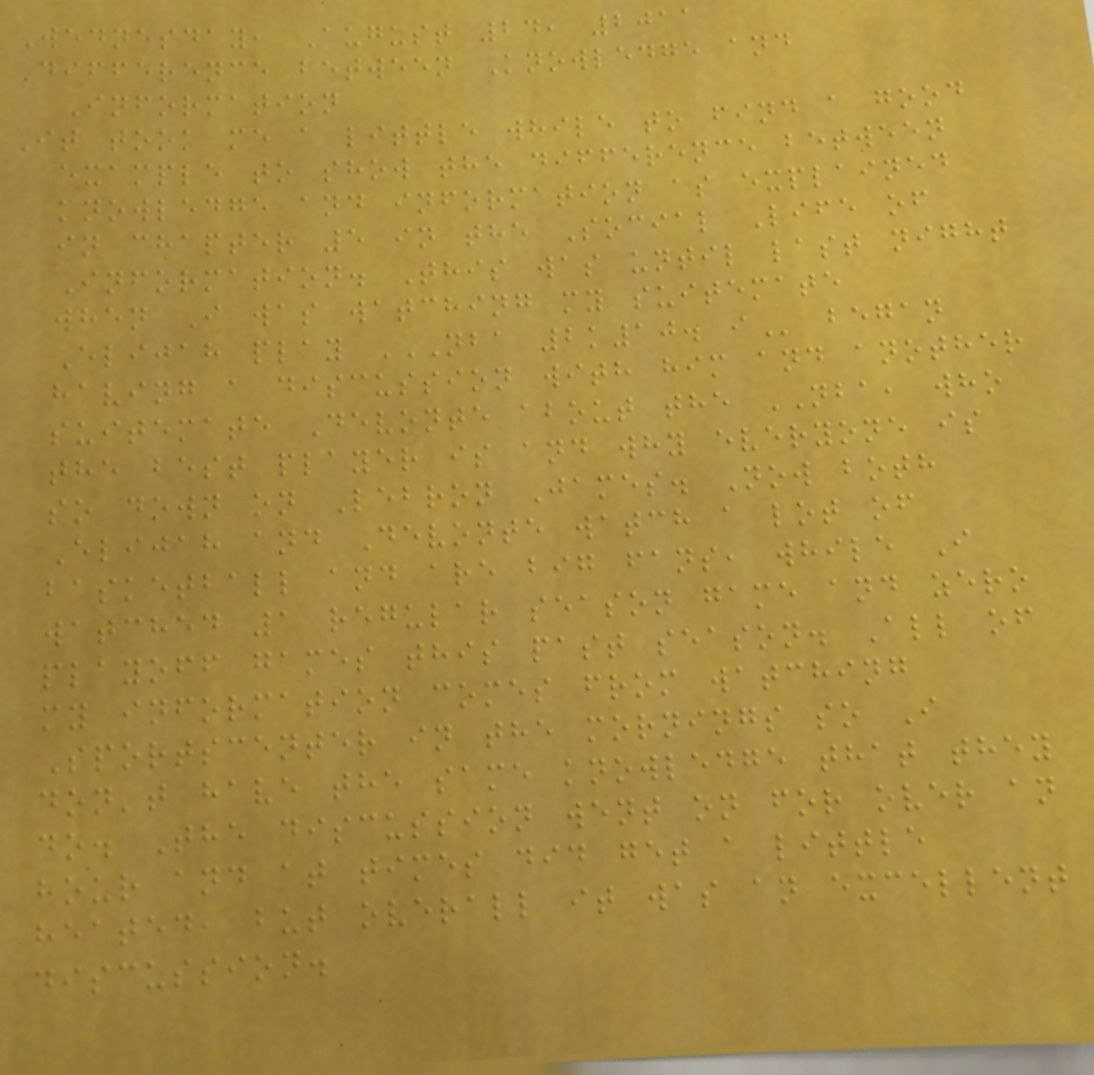Wednesday, August 24, 2011
Difference between Knowledge and
Information
It took me a little while to find a good
example to show the difference between
knowledge and information as explained
in chapter 5 in the Social Life of
Information. This was until last night
when I was watching my suitemate
Elijah play NBA 2K10. I began
having a discussion with him and another
suitemate Devonte about the NBA, who
the best player is and why everyone is
so down on Lebron James. Now both
Elijah and Devonte watch a lot of
basketball and are big fans, while I
watched 1 regular season game and zero
playoff games this past season. All of
my information comes from watching
Sportscenter in the mornings so I
don't have the same knowledge that they
do. The discussion went on for over an
hour and at times did get a little
heated, but overall it was an excellent
discussion.
